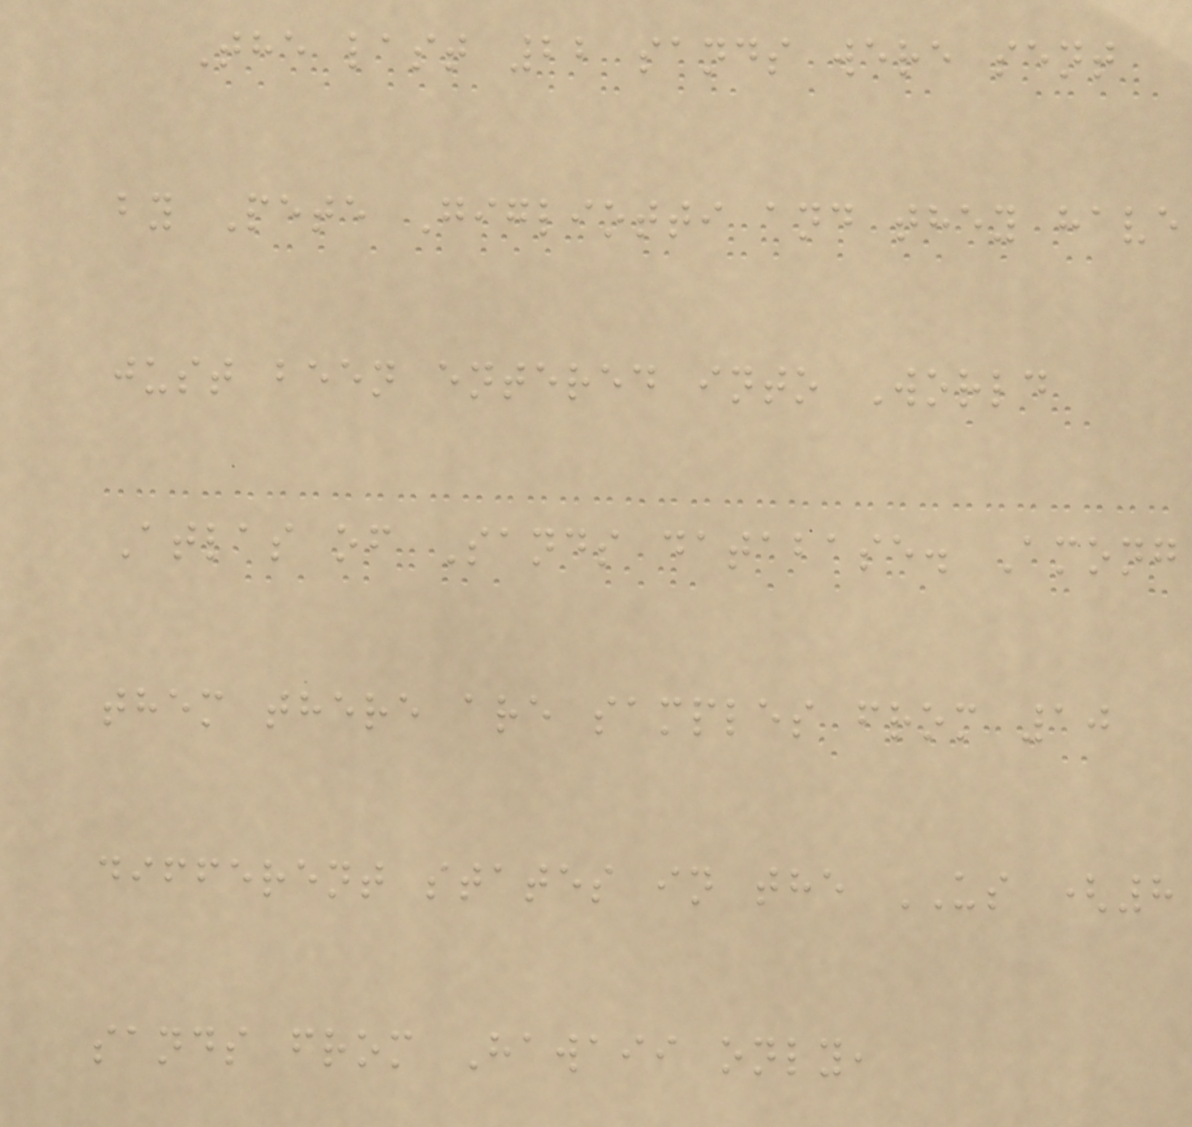The last 22 sands were sent
by Pete Gigliotti and they have
just been entered into World
Atlas of Sands database. Among
them there are samples from 10
different states in the US (8
sands from Hawaii only,
